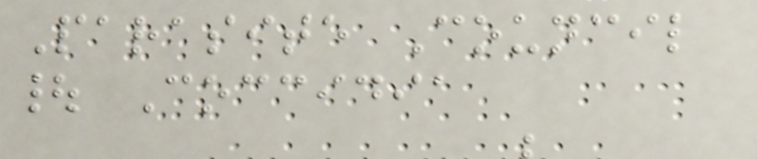Parasite Council
| Coccidia
